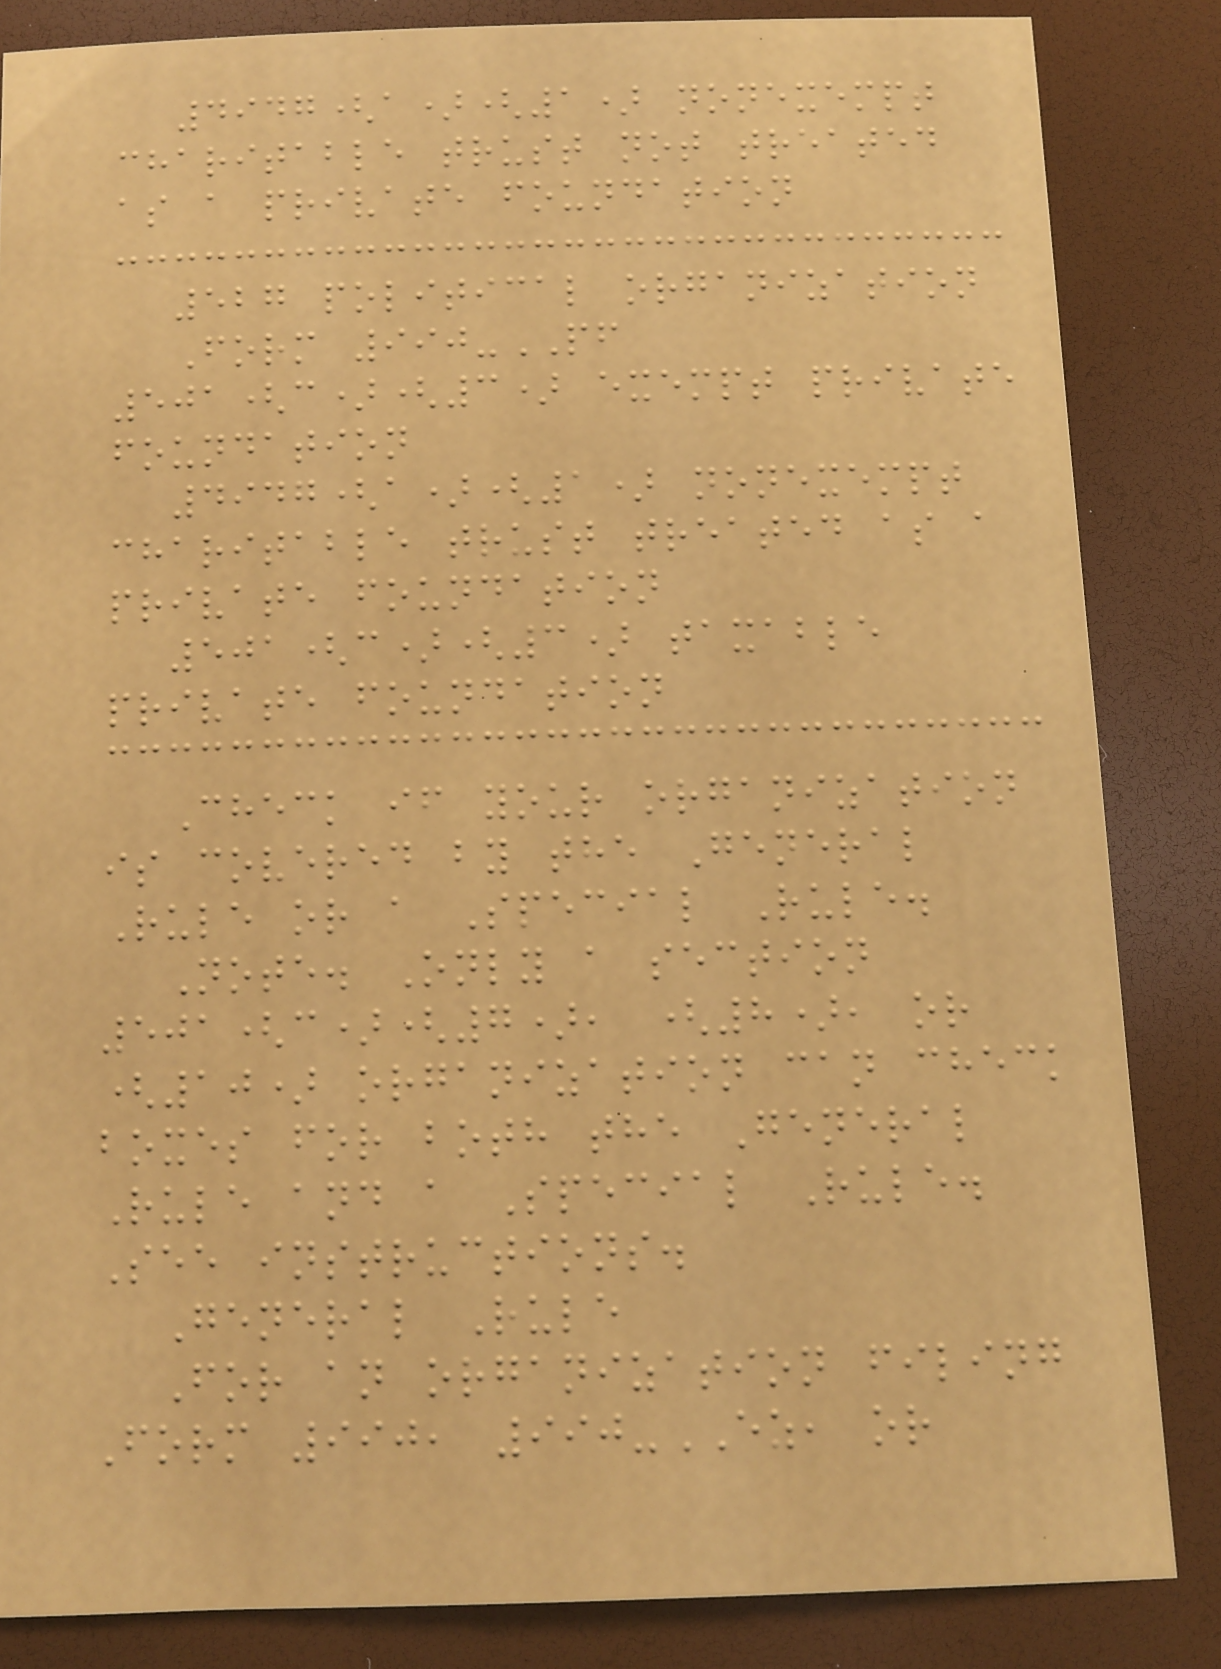4947(a)(1) nonexempt
charitable trust not treated
as a private foundation
527 political organization
Form 990-PF
501(c)(3) exempt private
foundation
4947(a)(1) nonexempt
charitable trust treated as a
private foundation
501(c)(3) taxable
private foundation
Check if your organization
is covered by the General
Rule or a Special Rule.
Note. Only a section
501(c)(7), (8), or
(10) organization can check
boxes for both the General
Rule and a Special Rule.
See instructions.
General Rule
For an organization filing
Form 990, 990-EZ, or
